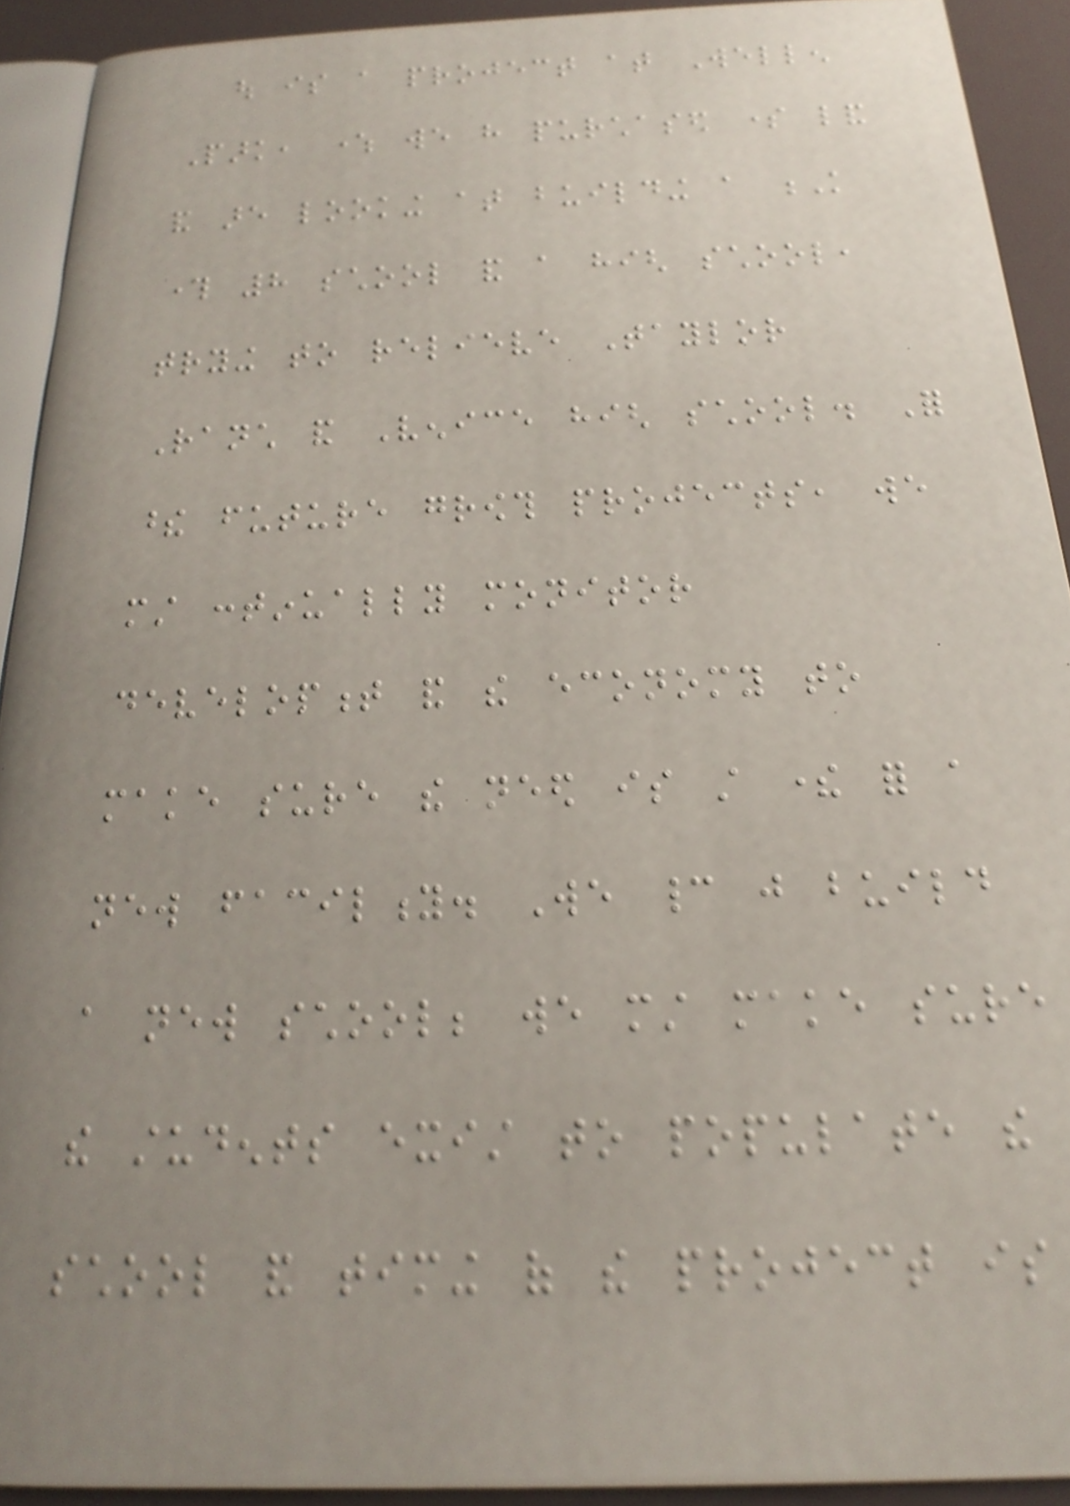out is a project at Wellen
Park, where we have purchased some land
and are looking at building a K
through 8 school and a high school,
trying to relieve Taylor
Ranch and Venice high school. For
these future growth projects, we
must continually monitor
development and the economy to
make sure the need is still there for a
new facility. We cannot just build
a new school; we must make sure
the students exist to populate the
school and timing of the project is
